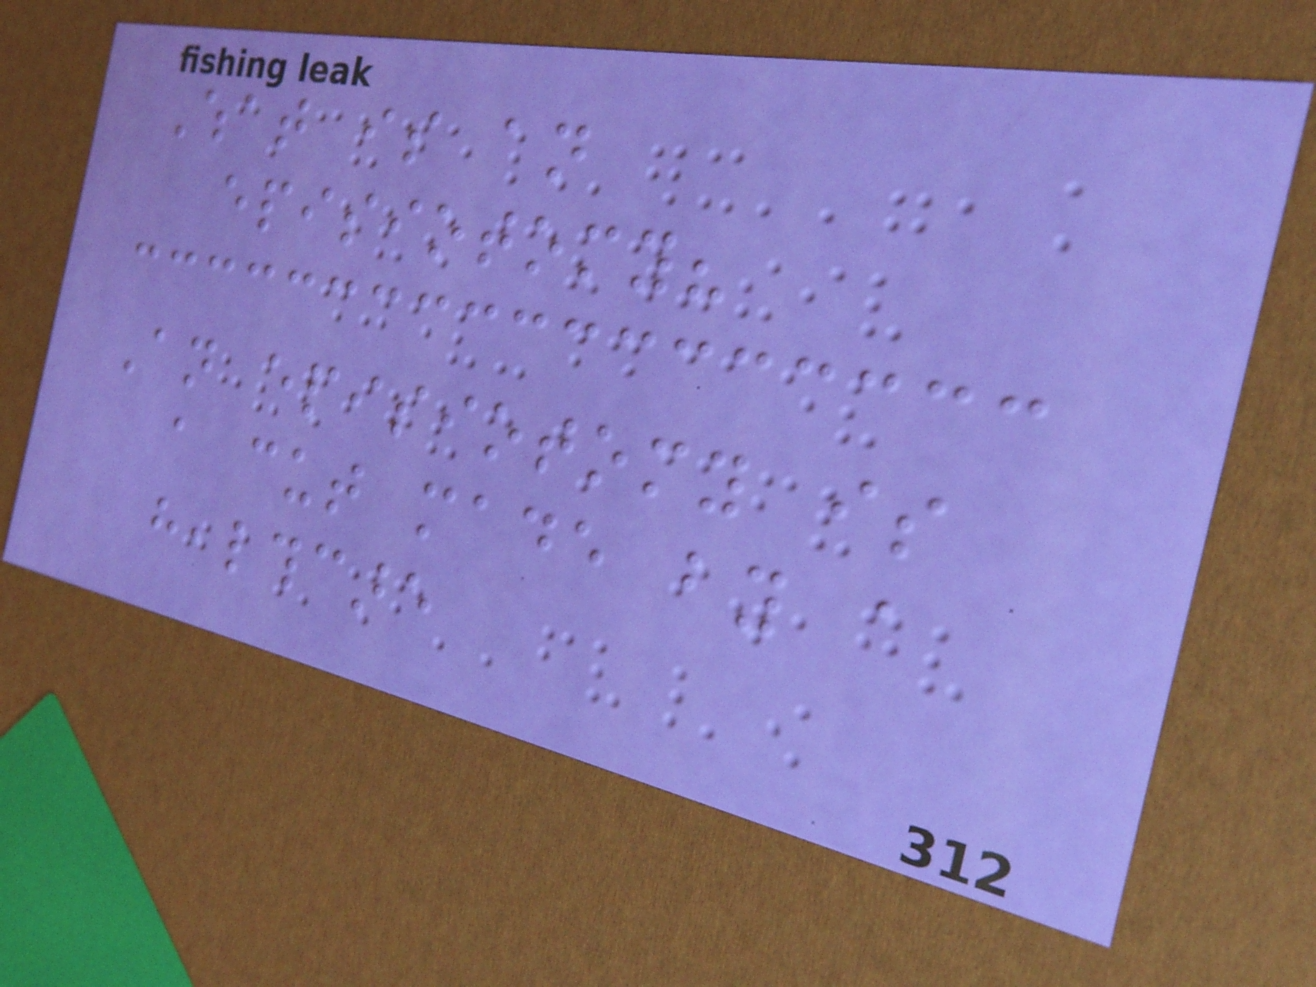What is an
episiotomy?
An episiotomy is
a cut made by a
healthcare
